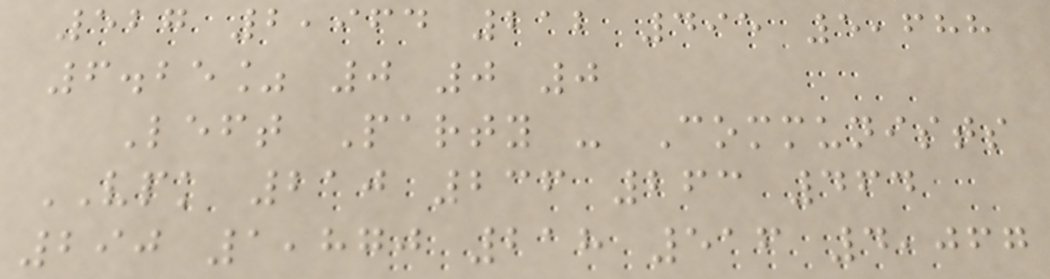527 2,964 212 495 5,688
6.25% 0 0 0
Left Party - Communists
VPK 210 236 263 464
290 1,870 218 516 4,067
